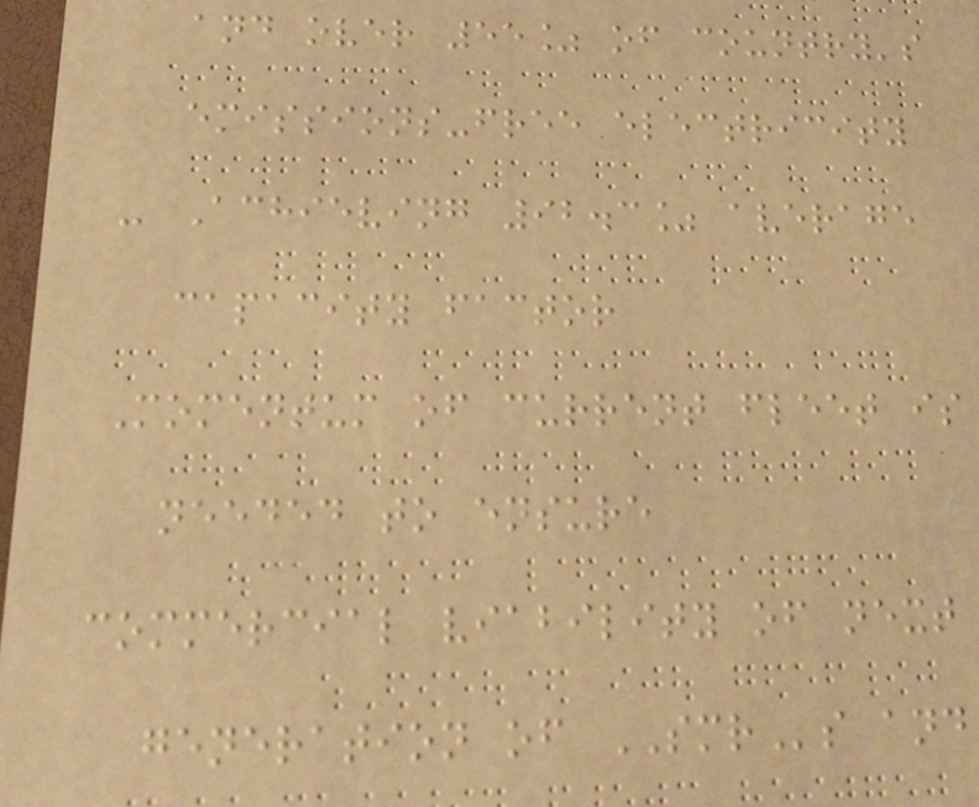and over 55% of country's
emissions-free electricity
- Achieving 92.3% average
capacity factor
Momentum of current fleet is
needed to ensure
commercial viability of next
generation of SMRs and
